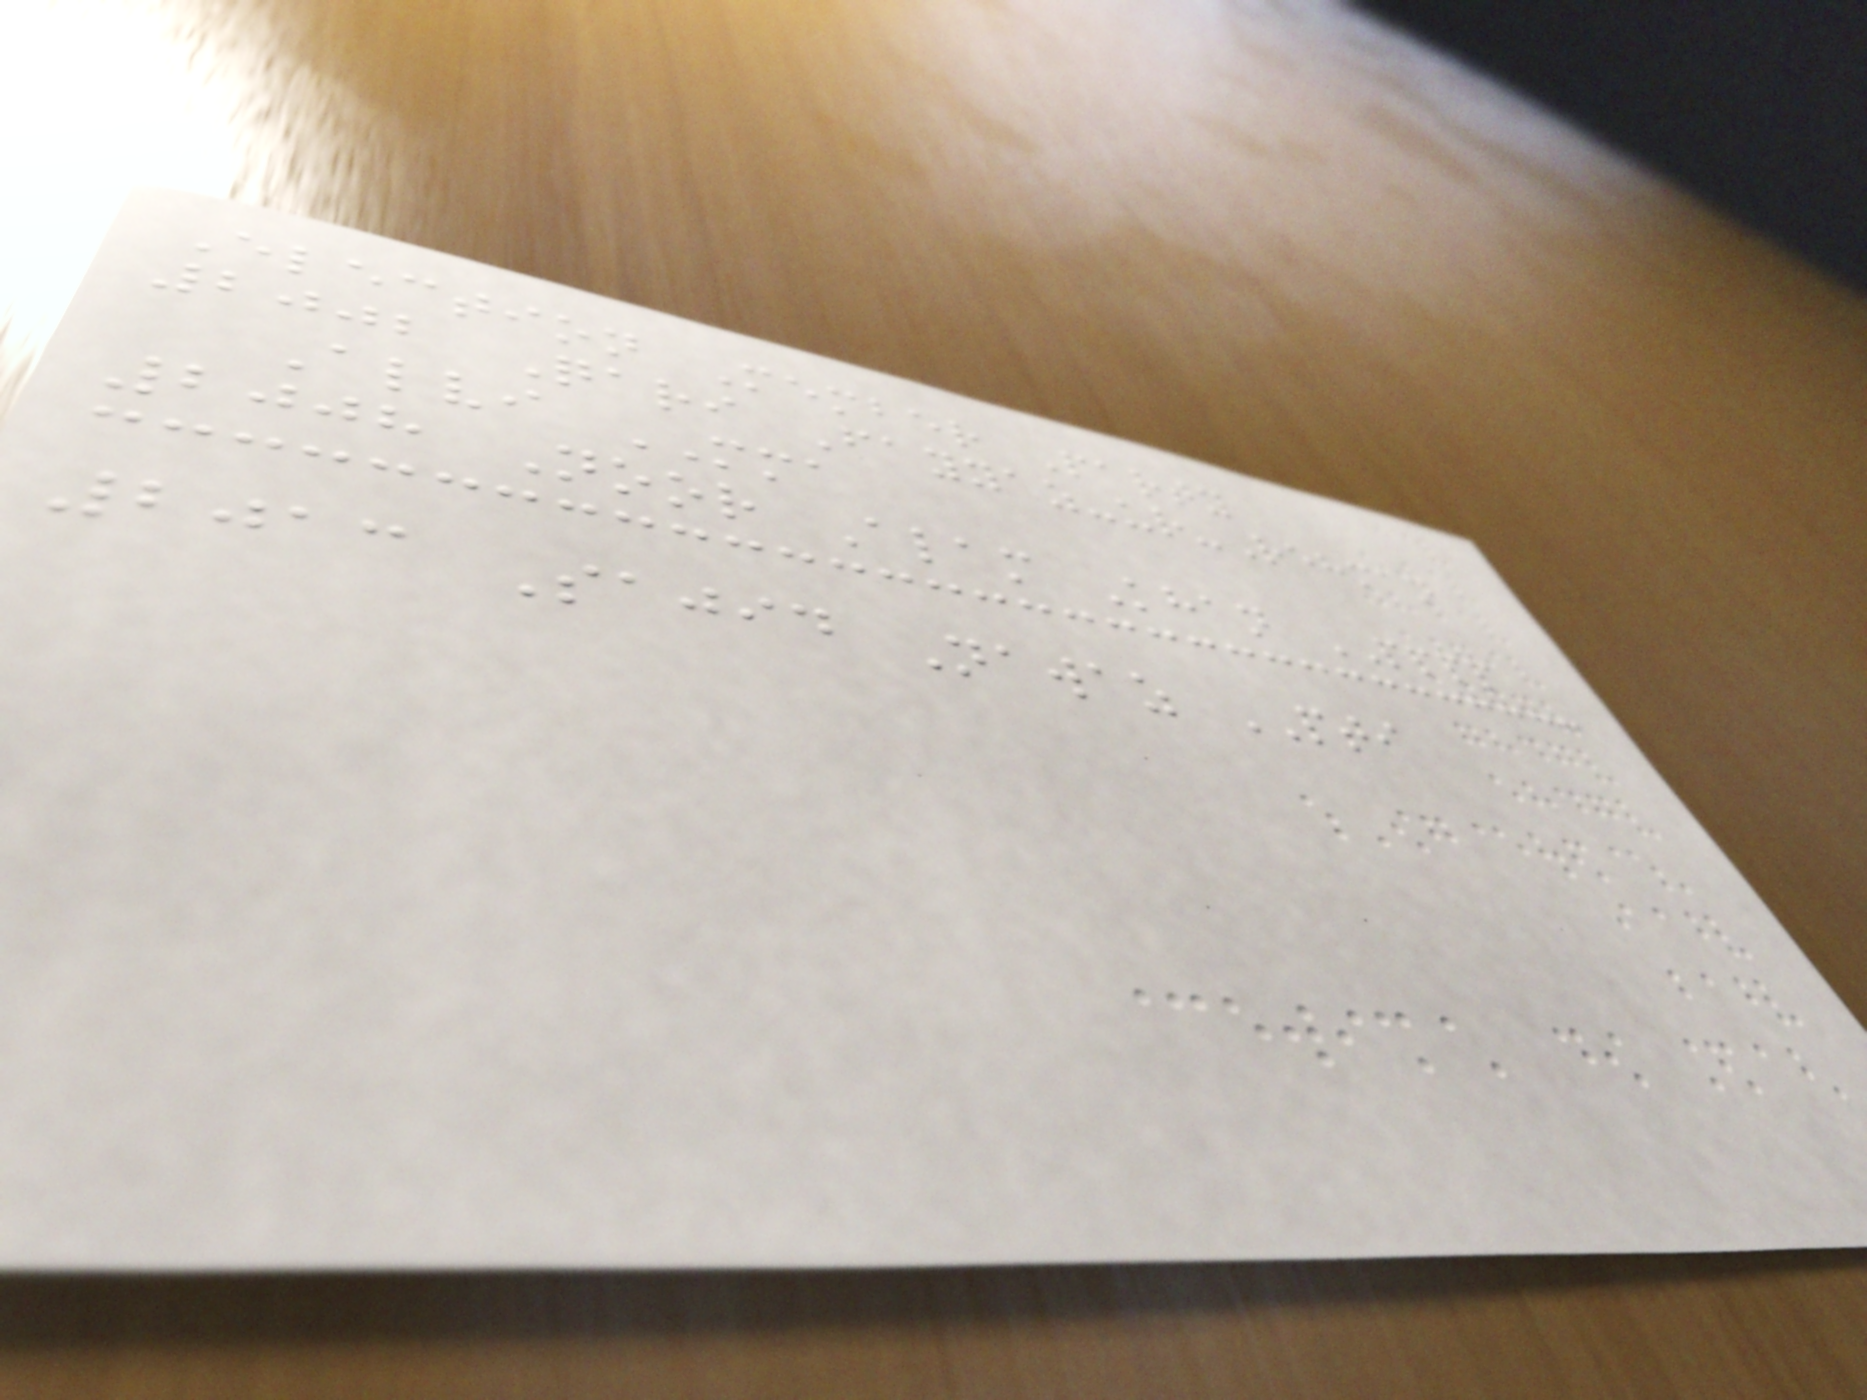Election Member Party
2002 Qari Fayyaz-ur-Rehman
Alvi MMA
2008 Noor Alam Khan PPPP
2013 Sajid Nawaz PTI
